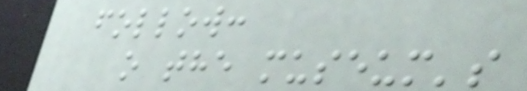follow:
o the museum's
